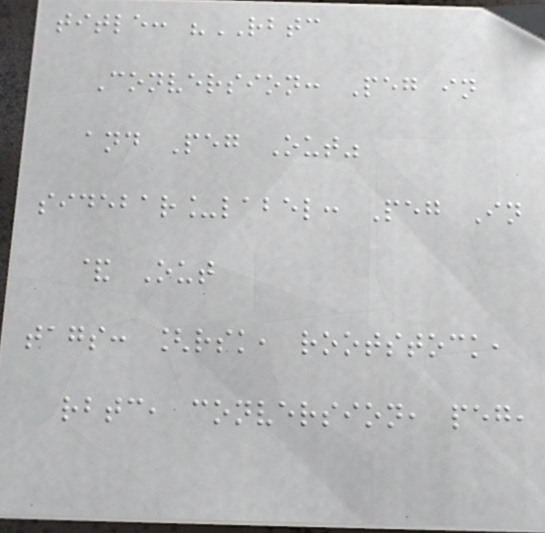title: "RBTC
Conversion: Peg in
and Peg Out"
sidebar_label: Peg In
& Out
tags: [rsk, rootstock,
rbtc, conversion, peg,
